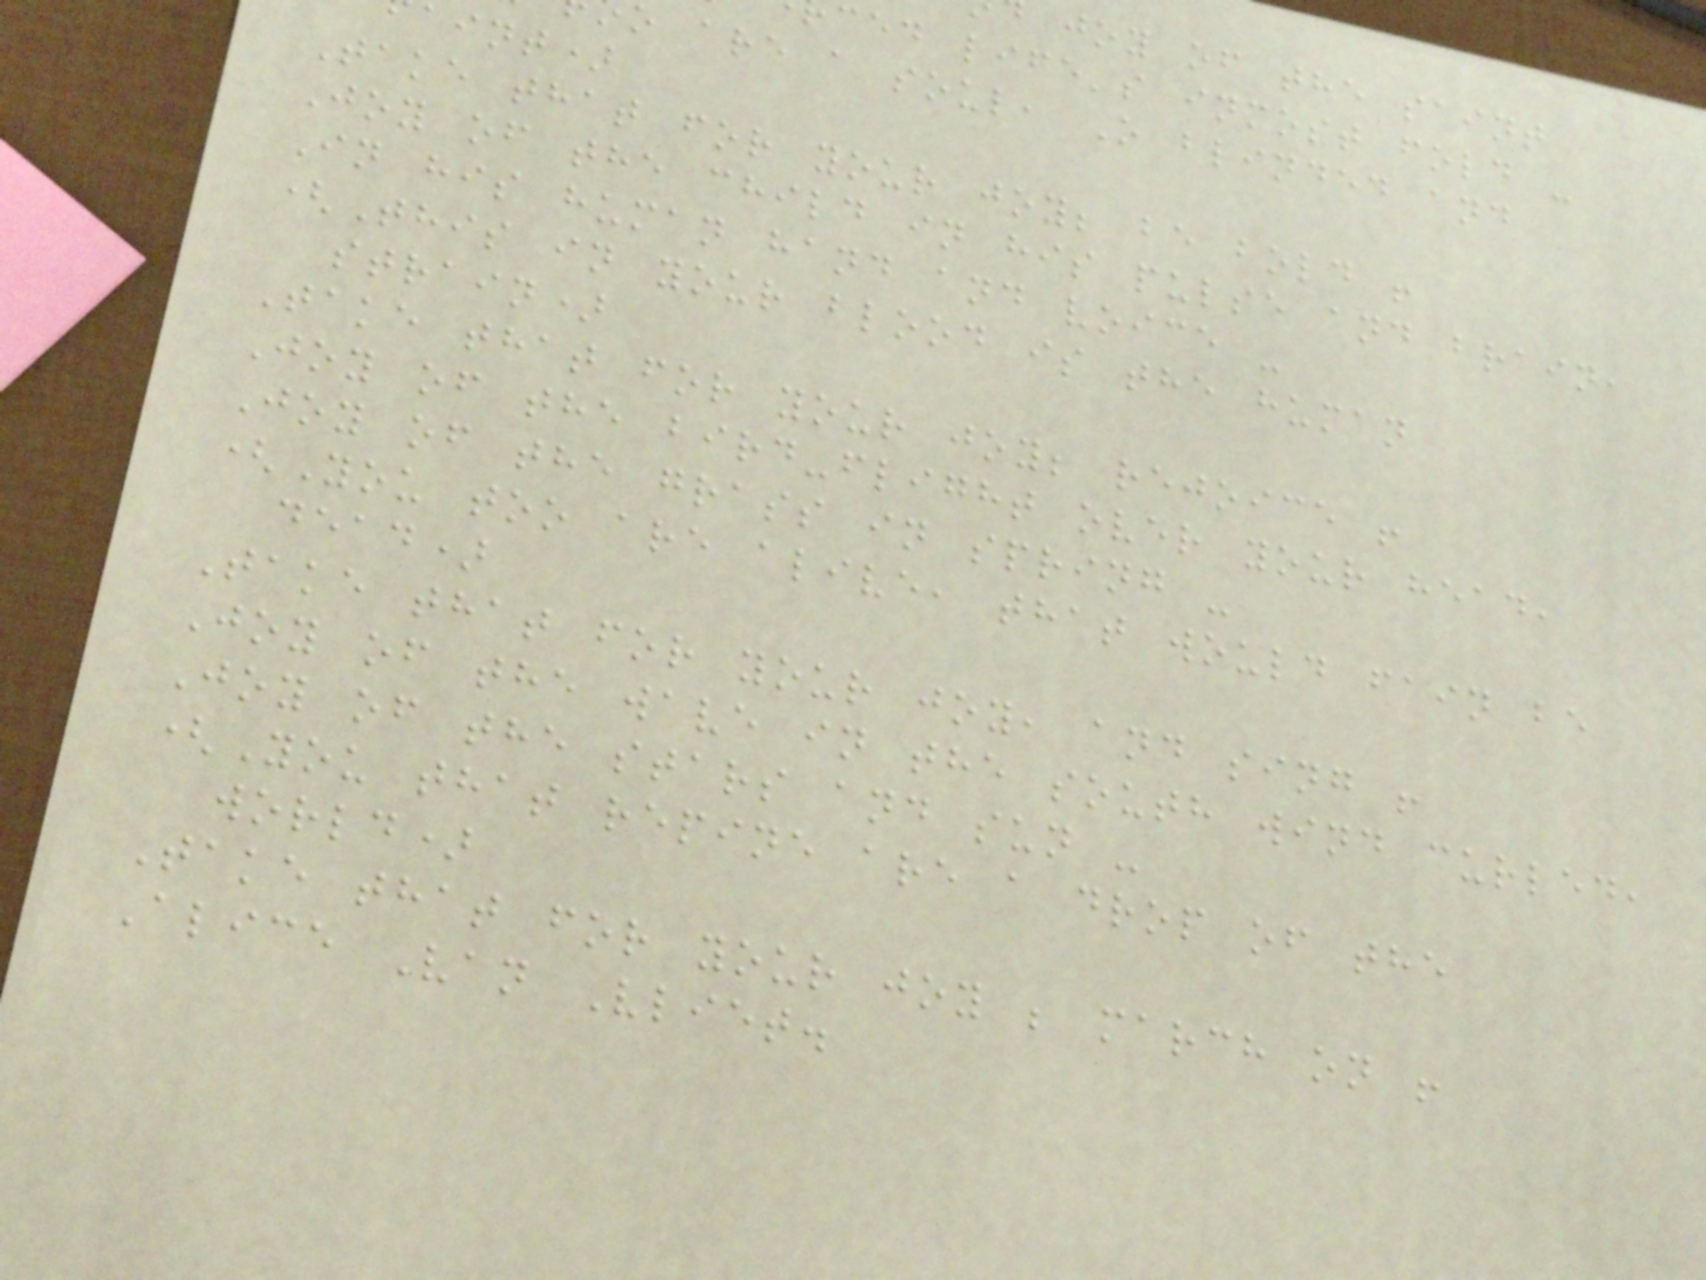joy of the saint
ced life's inmost fold -
o are a soul, O blinded and
aint)
Take that for your joy; be bold !
Joy of the child in his pulse and brain,
In his human hand and voice -
(This in your blood is the human
strain)
Take that for your joy; rejoice !
Joy of the bird-flight over your head,
Joy of the grass in spring -
(You too are alive, that would fain be
dead)
Take that for your joy, and sing !
Joy of the wave in the south wind curled,
Joy of the stars and sun -
(You that repine are a drop of the
world)
Take that for your joy ; march on !
Alice Van Vliet.
